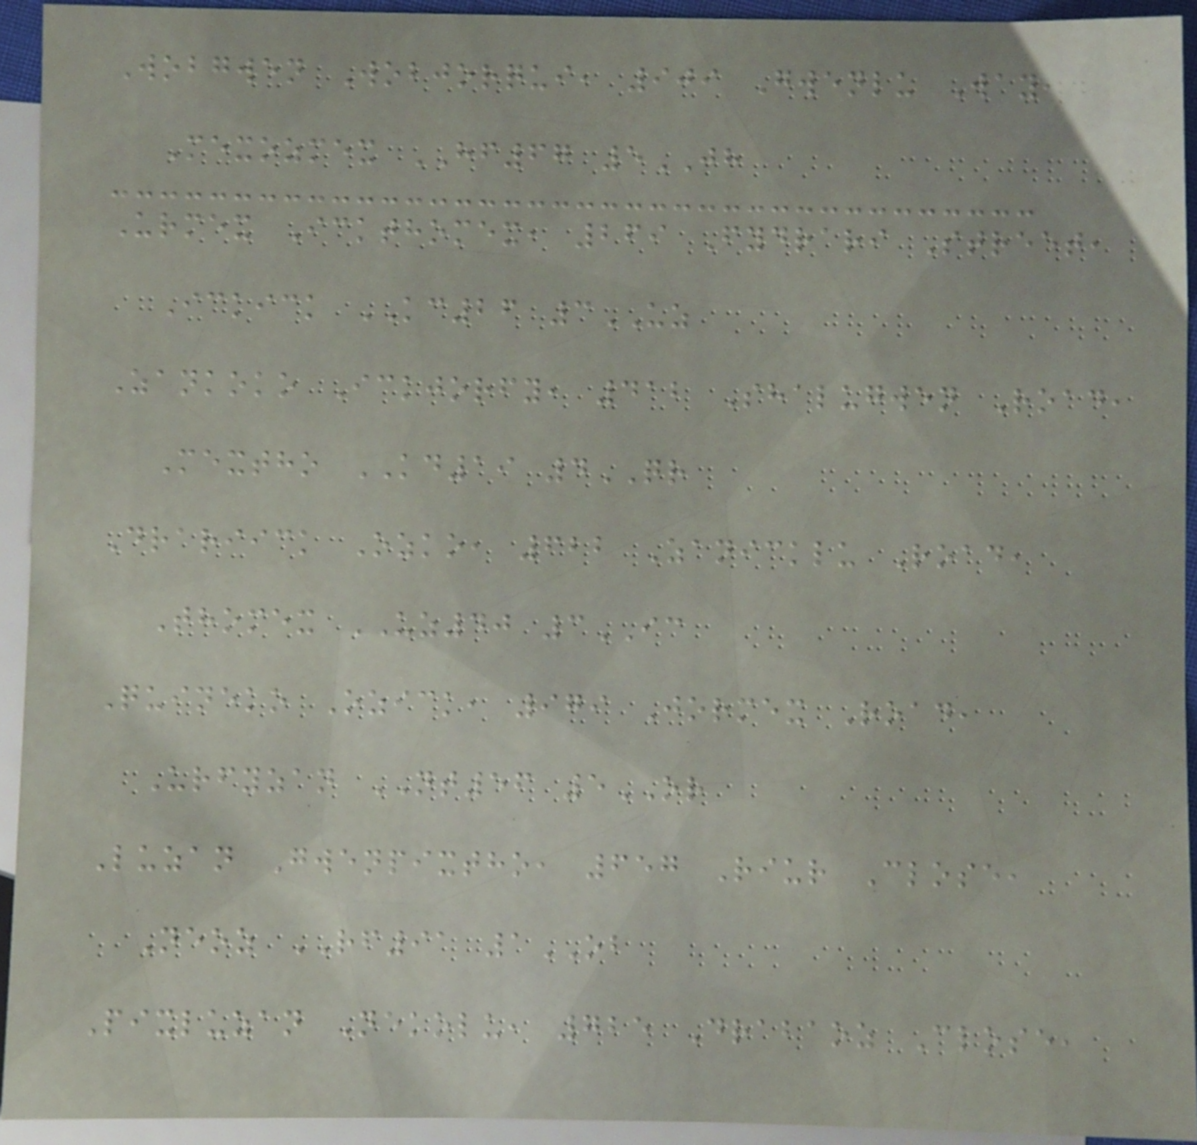Wobgwen Wobjorqui, 909 Gwenlu Way,
Mexozmex HF67 5JH
Urmex Ickthomex, 269 Fydrari Street,
Ickick KC26 3UZ
Zankoko Ickjorfy, 412 Shalugwen Road,
Mextho KD19 4QR
Drariick Ozko, 622 Zanicklu Road,
Thomex UZ40 3IC
Quineko Ozick, 979 Jormex Road,
Urfyzan NT56 5OR
Luzan Gwenpixtho, 657 Riur Close,
Neoz RF91 1OB
Pixluzan Nekolu, 725 Drabaoz Close,
